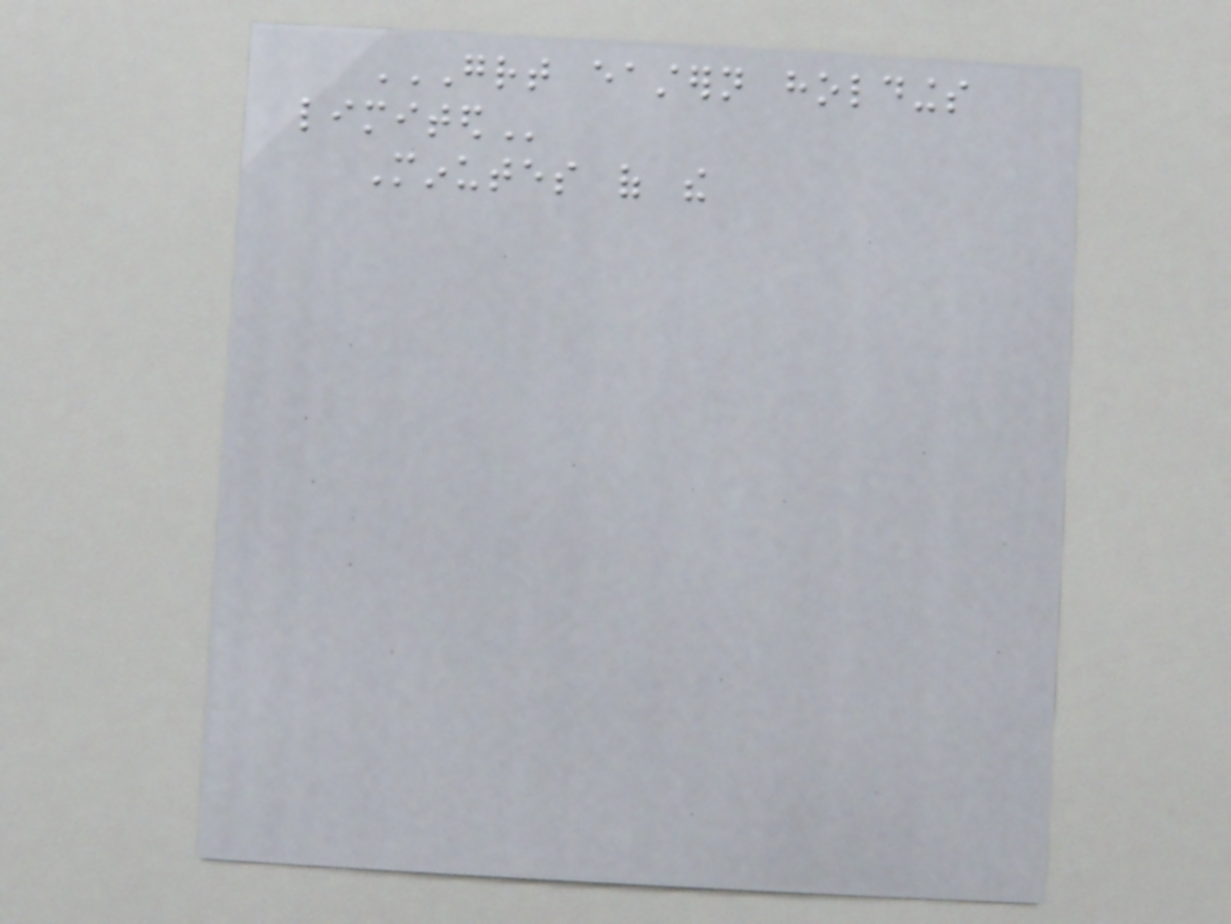GREAT EASTERN HOLDINGS
LIMITED
Minutes of the
